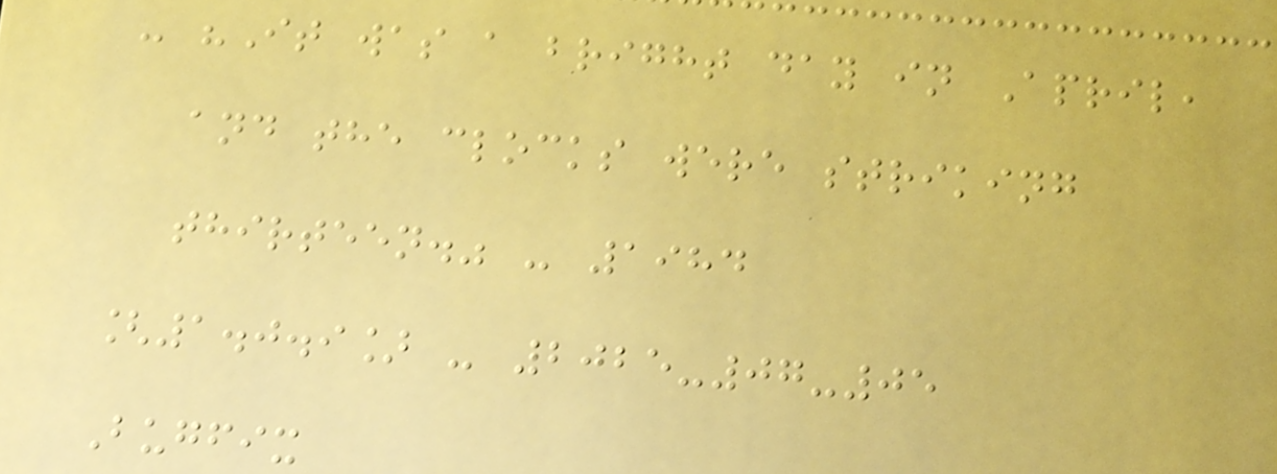- "It was a bright day in April,
and the clocks were striking
thirteen." - 1984
[1.0.9] - 2025-07-05
Bugfix
